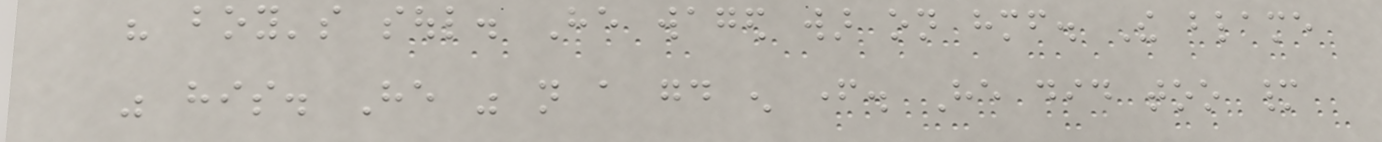his boy's soul. He waged war on himself. The blame
was his. He was not a good enough father. He did too many
